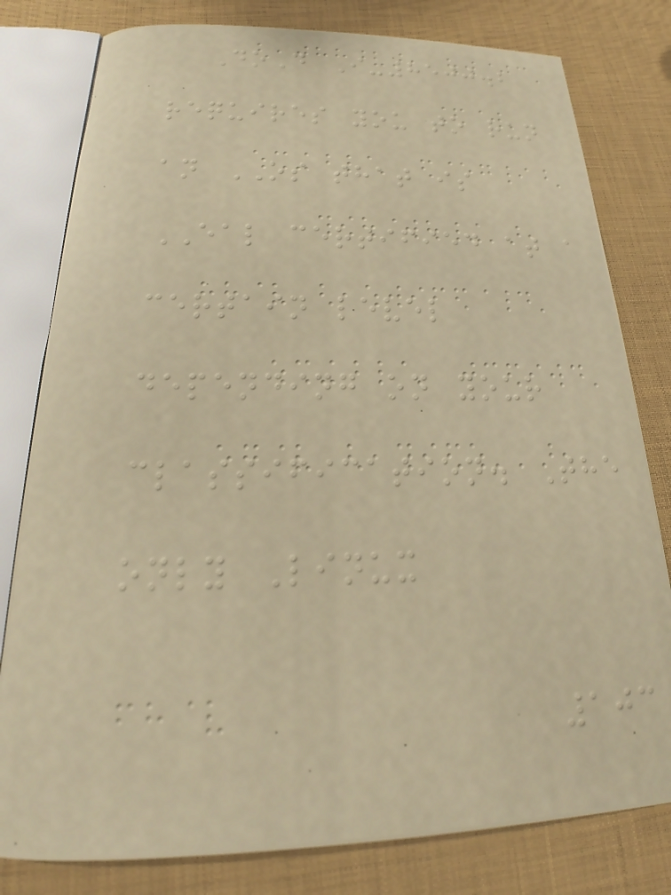DoD I-8500.2
requires you to run
an OS that is
EAL certified at a
certain level
depending on your
classification. The
only Linux
103
